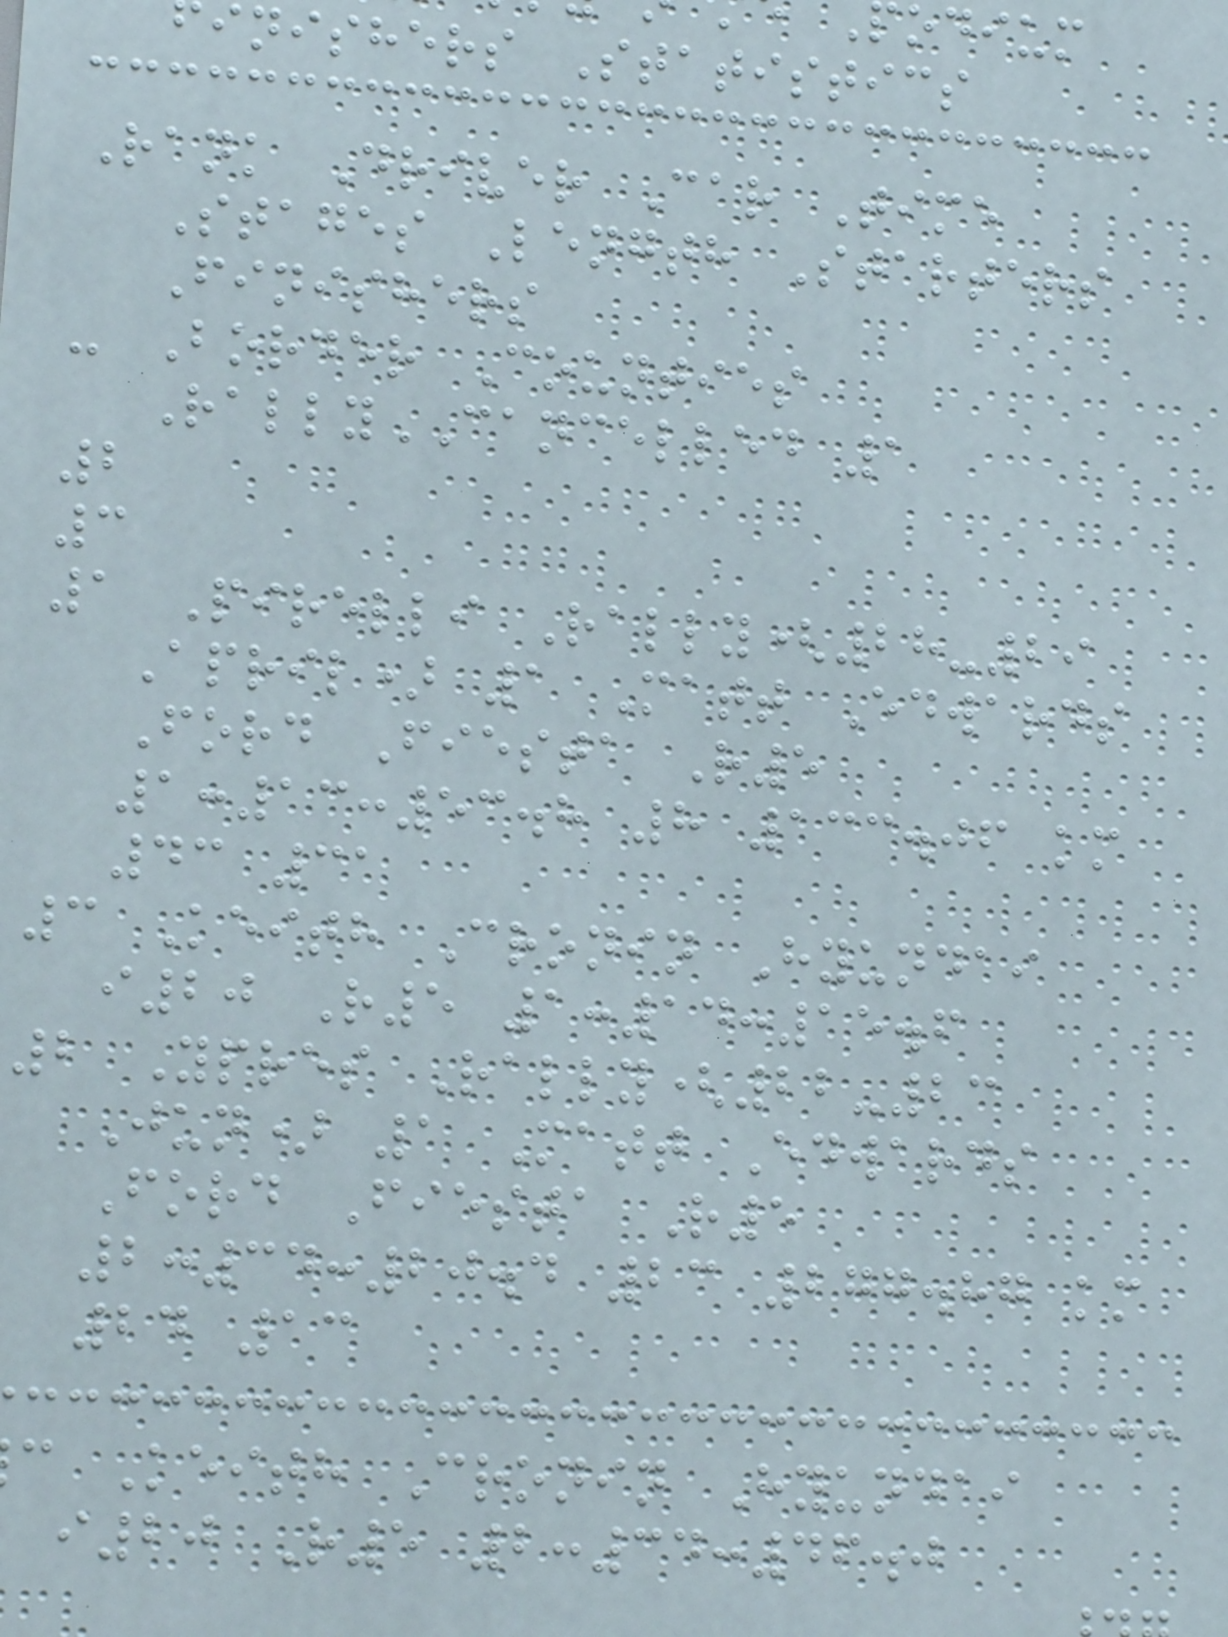inishers Statistics
Rank Driver Car Time
Stages Length Starters
Finishers
- Border Counties
RallyCANCELLED 1
2
3
1 Pirelli Rally(28-29
April) 1 Matt Edwards
Ford Fiesta R5
1:13:53.8 8 133.06 km
43 31
3 Keith Cronin Hyundai
i20 R5 1:14:15.6
2 Ypres Rally(22-23
Jun) 1 Matt Edwards
Ford Fiesta R5
2:34:20.4 23 277.87 km
24 13
c Keith Cronin Hyundai
i20 R5 2:34:46.0
